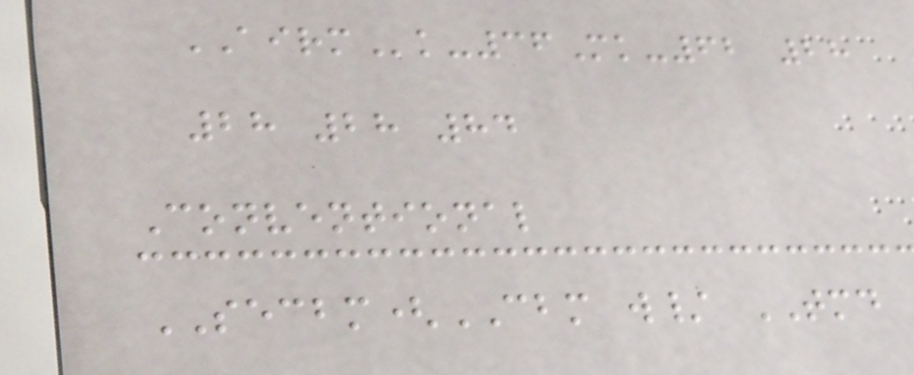AIRMk-36Mk-62 28
28 28 84
Conventional
SECBM(CBM w/ TMD
